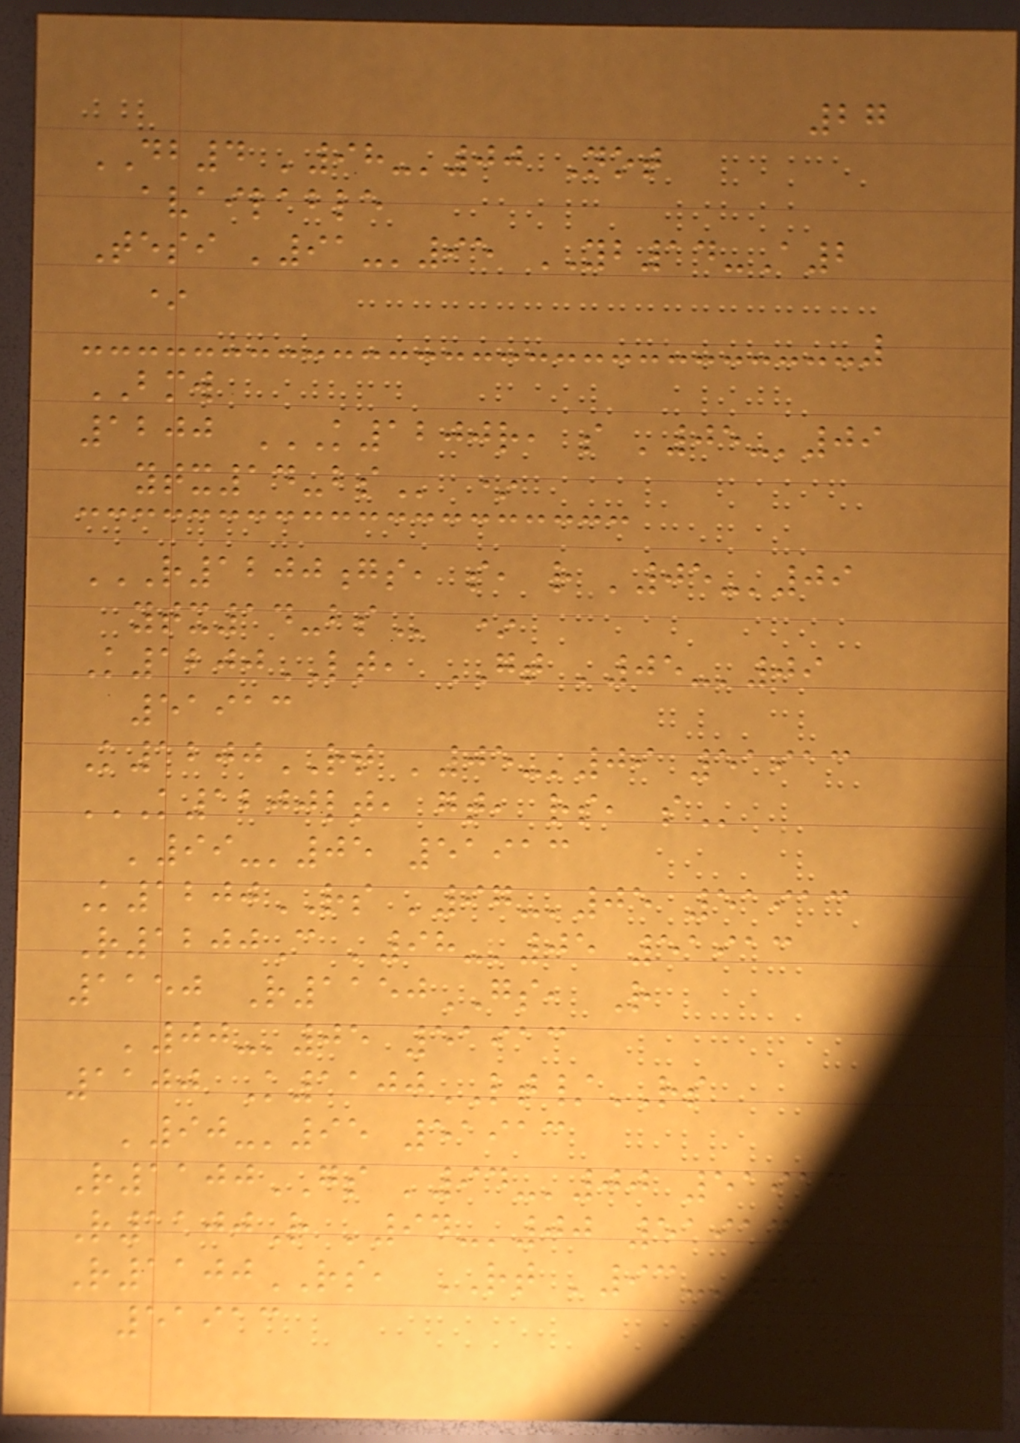27
DB4 '98-'00 Not
available
Tesi '91-'95 YB14-A2
*
BMW
1200 K1200R, S '05-'09
YTX14-BS *
R1200GS, S, R '05-'09
YTX14-BS *
K1200LT, GT '05-'09
51913
K1200RT '05-'09 51913
K1200LT, GT, RS, S
'99-'05 51913
K1200RS '97-'05 51913
R1200C '98-'05 51913
1150 R1150GS, R
'00-'05 51913
1100 K1100LT/RS
'90-'95 51913
R1100GS '94-'00 51913
R1100R '94-'00 51913
R1100RS, RT '93-'00
51913
